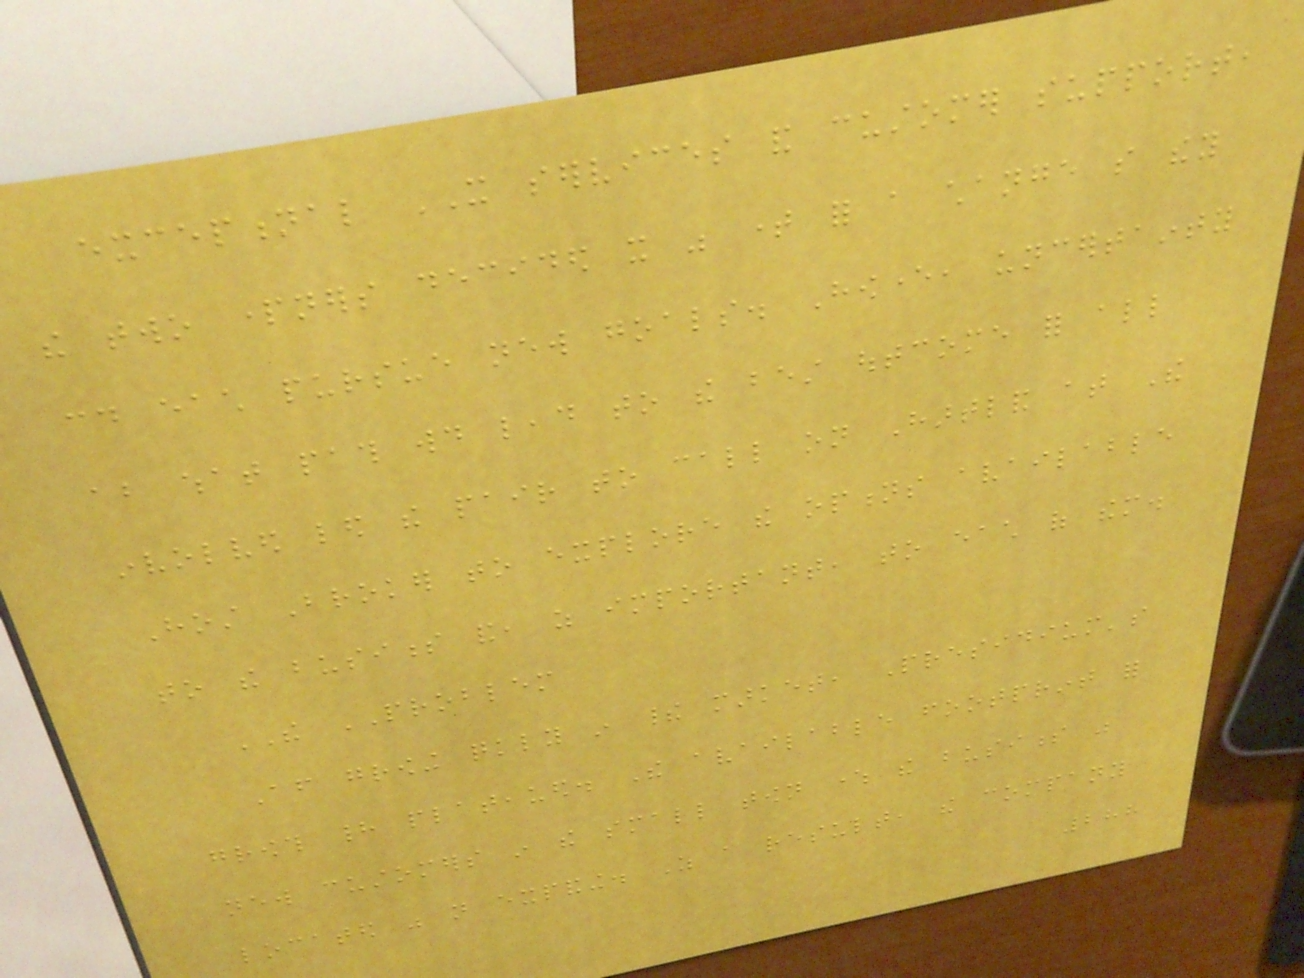exceptional IT services and customer support,
the two partners decided it was time for a change so they
could each pursue new goals. However, uncertainty
about what path would lead to the best outcome for all
involved led the pair to call on Hartland at The
Host Broker to explore the options available
to the business and, as important, to each of them.
THE PROBLEM
After growing quickly in their market, Presidium's
growth had plateaued. The available footprint for
new customers in the small town where the business was
located was not expanding. As a result, the company
288
